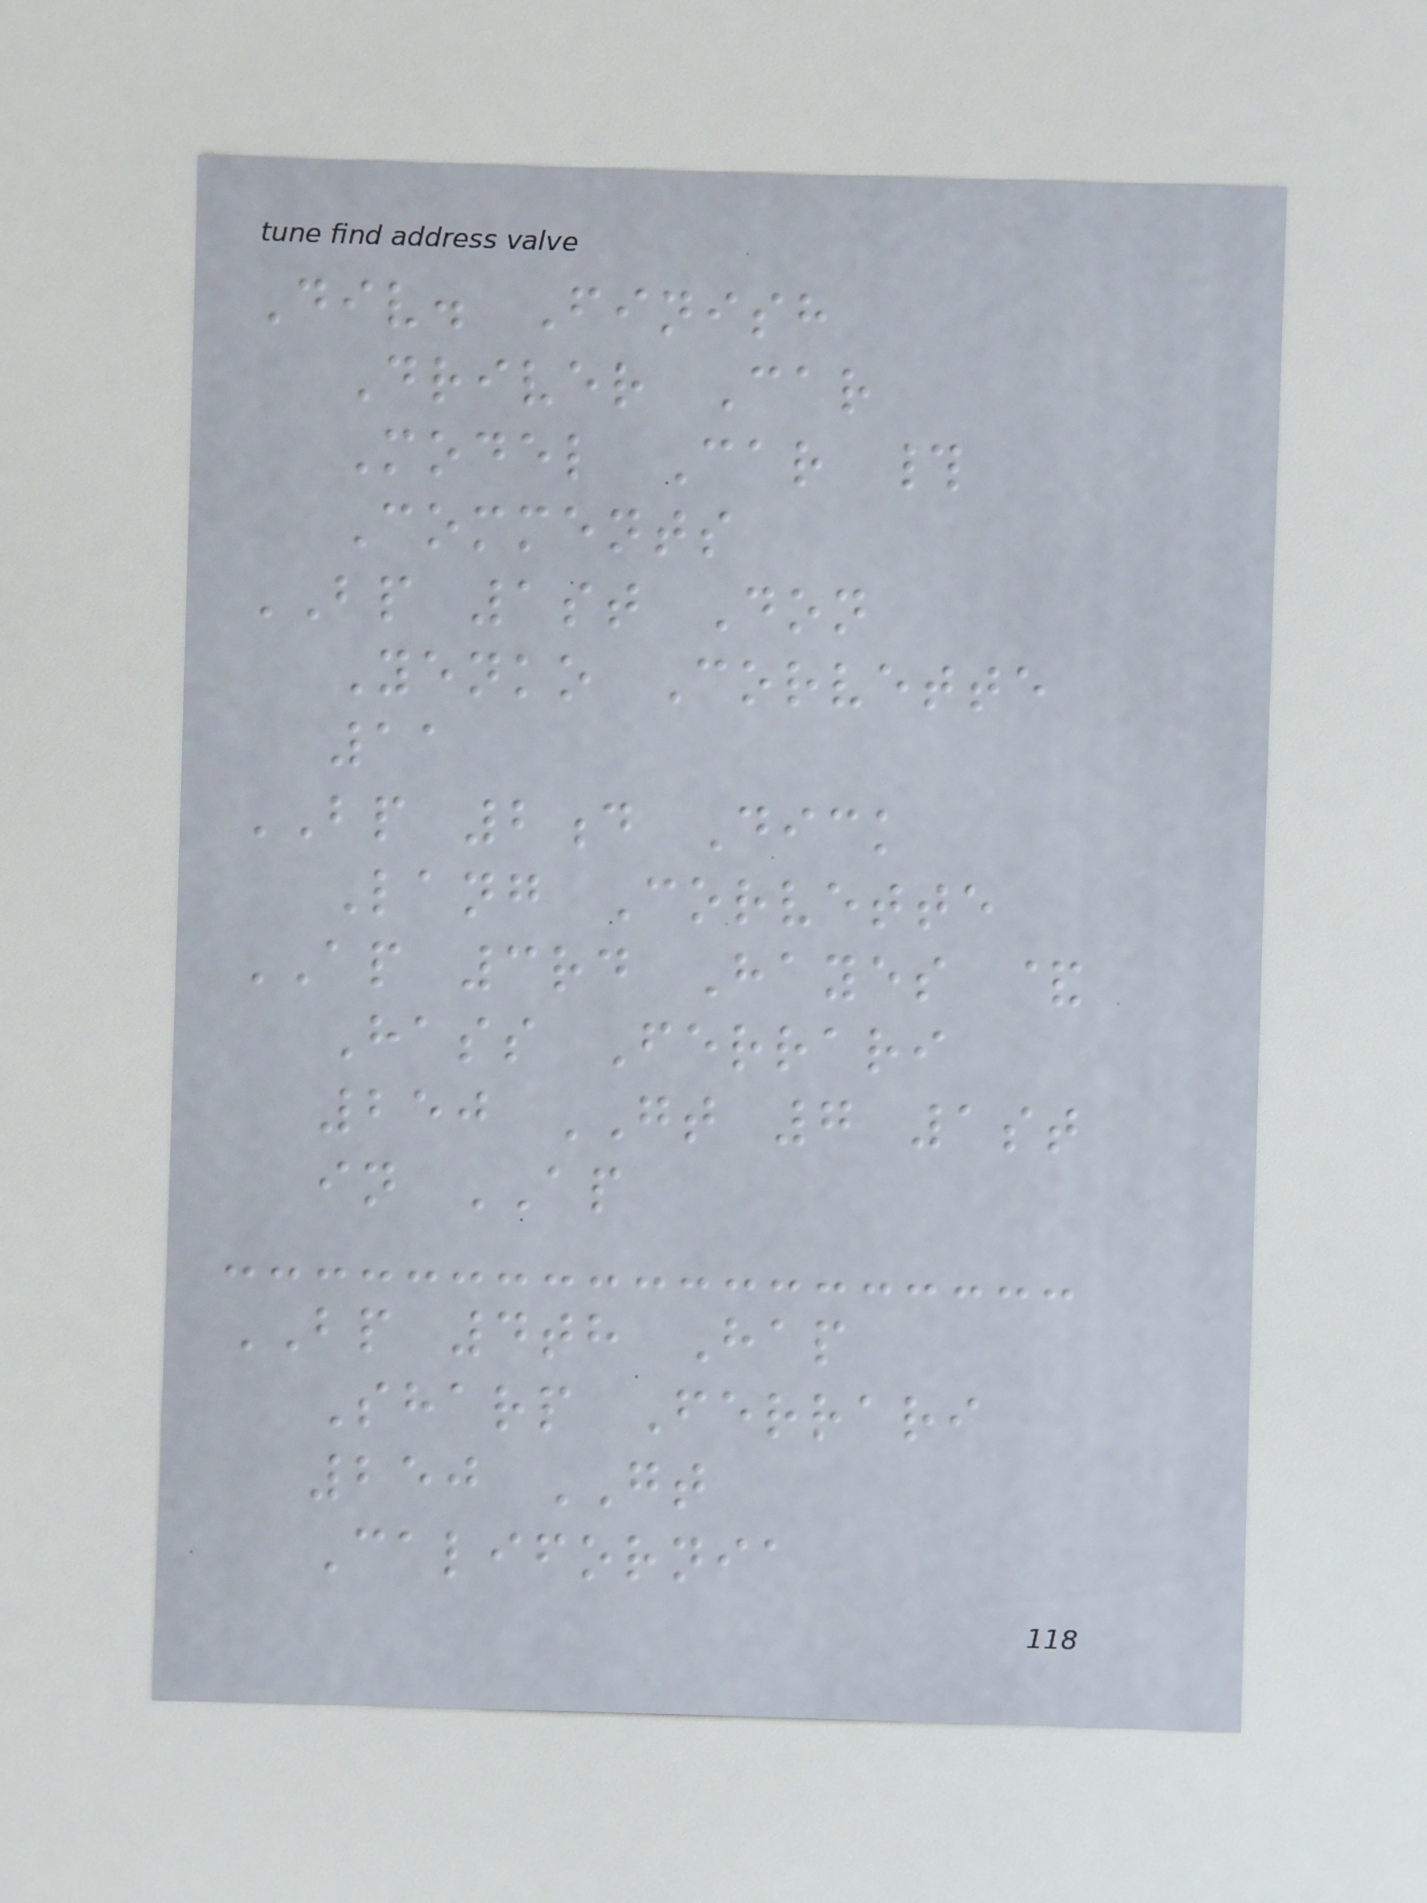Div. Finish
Driver Car
Model Car #
Comments
BP 1st Don
Yenko Corvette
11
BP 2d Dick
Lang Corvette
AP 3rd Hayes &
Hass Ferrari
250 GT 7 1st
in AP
BP 4th Hap
Sharp Ferrari
250 GT
California
